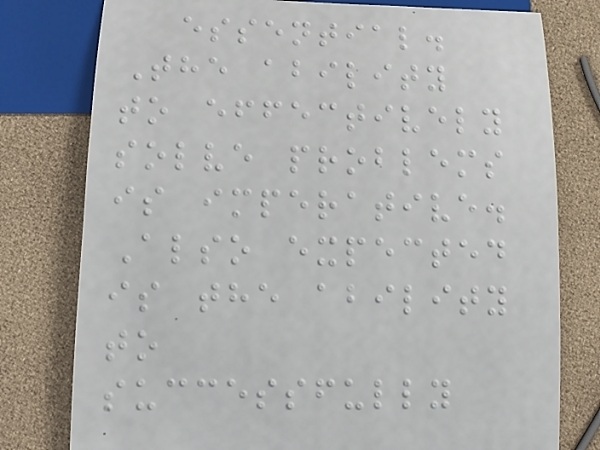essential.
The ability
to effectively
solve problems
is imperative.
Also expected
is the ability
to
successfully
